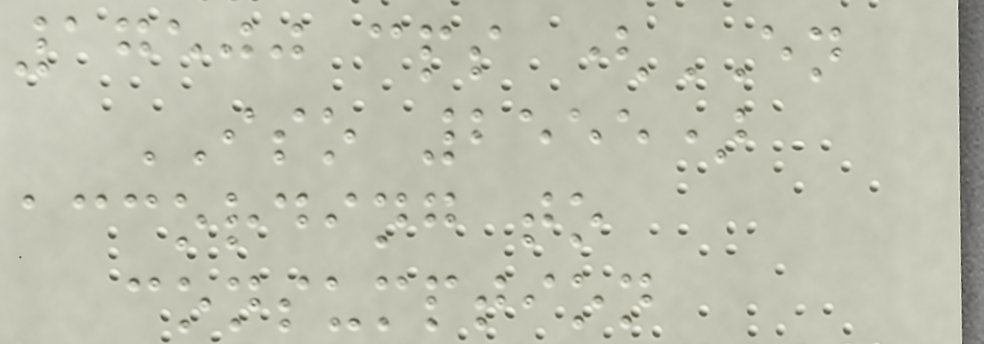17500 cps (EN
ISO 2555)
according to
consumption
